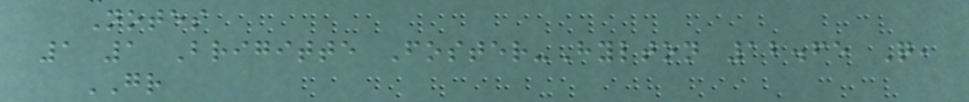Notes
1 1 Brigitte Foster-Hylton 12.65 Q,
GR
